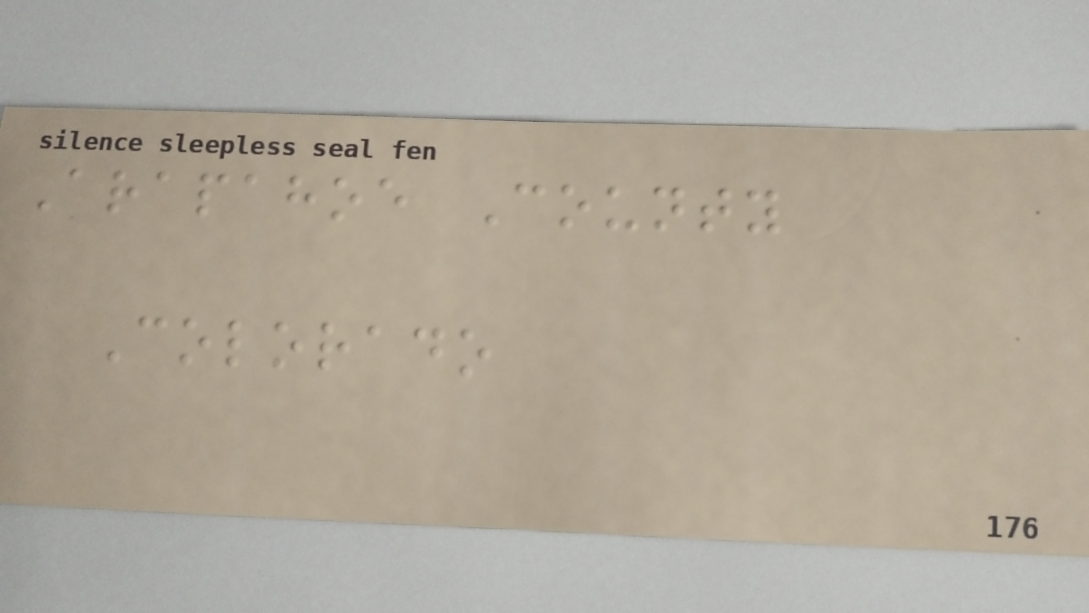Arapahoe County
Colorado
